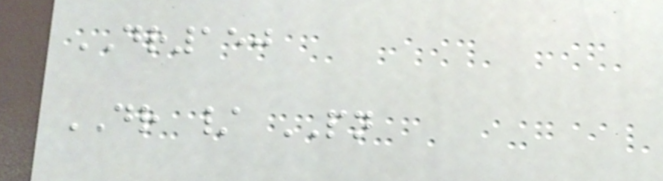DR150
DR / PN
